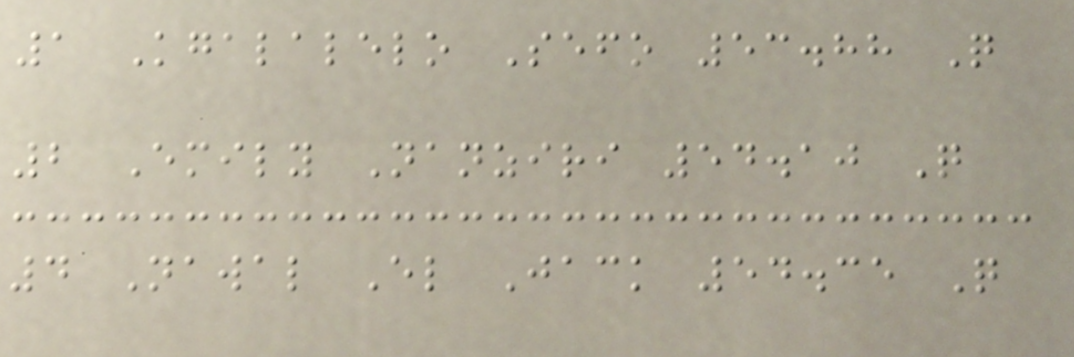1 Kgalalelo Sefo 53.88 Q
2 Emily Nanziri 54.10 Q
4 Nawal El Jack 54.35 Q
